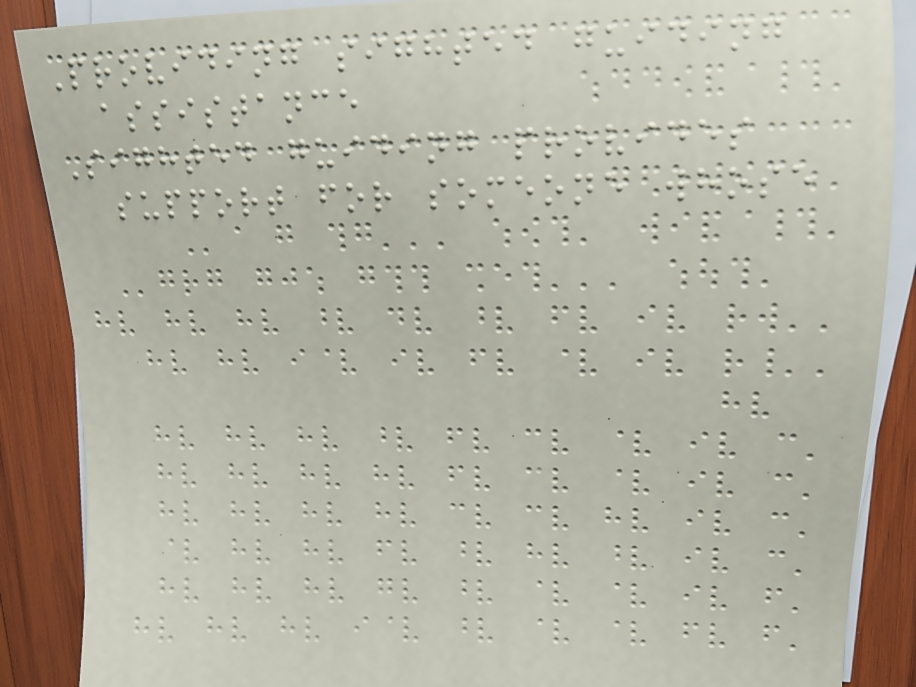Providing sighted guiding
assistance
Sighted guiding provides
support for someone whose
